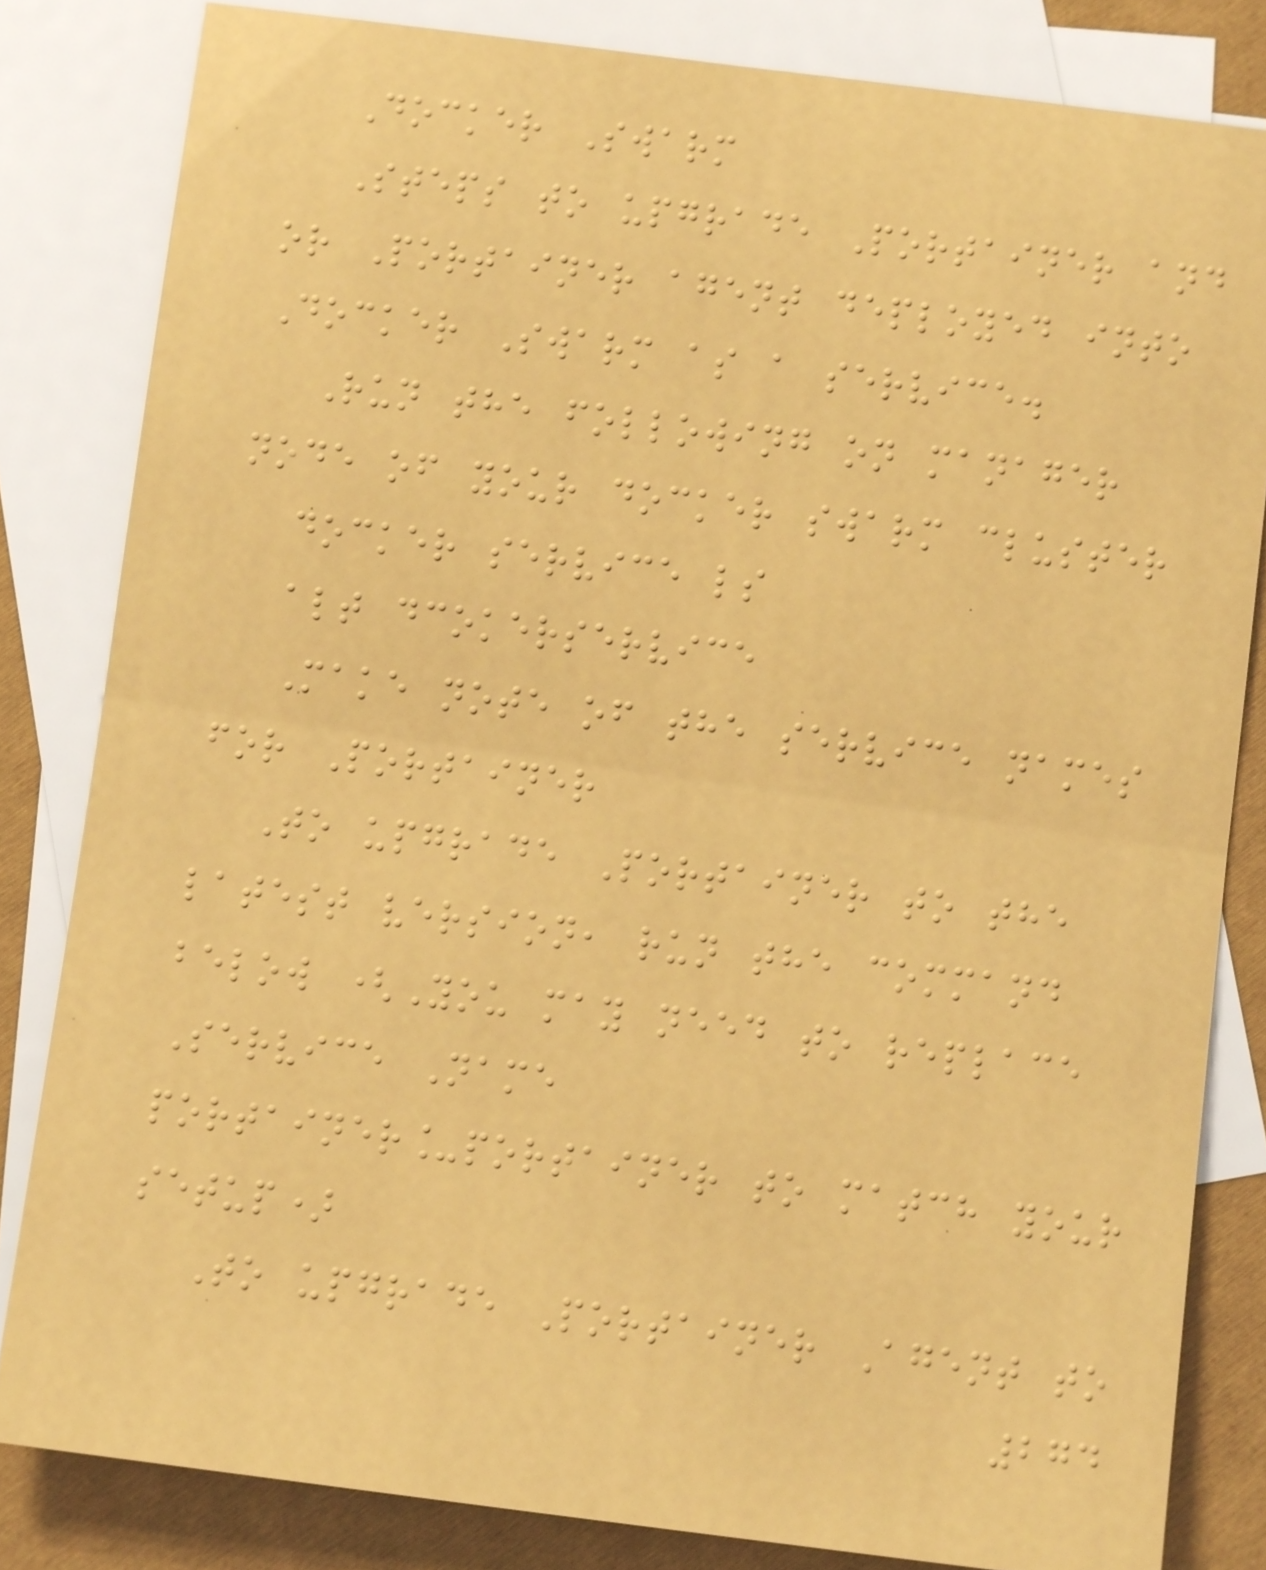Docker Swarm
Steps to upgrade Portainer and
or Portainer agent deployed into
Docker Swarm as a service.
Run the following on manager
node of your docker swarm cluster
docker service ls
alt dcokerservice
Make note of the service names
for Portainer
To upgrade Portainer to the
latest version, run the command
below (You may need to replace
Service Name
portainer_portainer to match your
setup)
To upgrade Portainer Agent to
274
